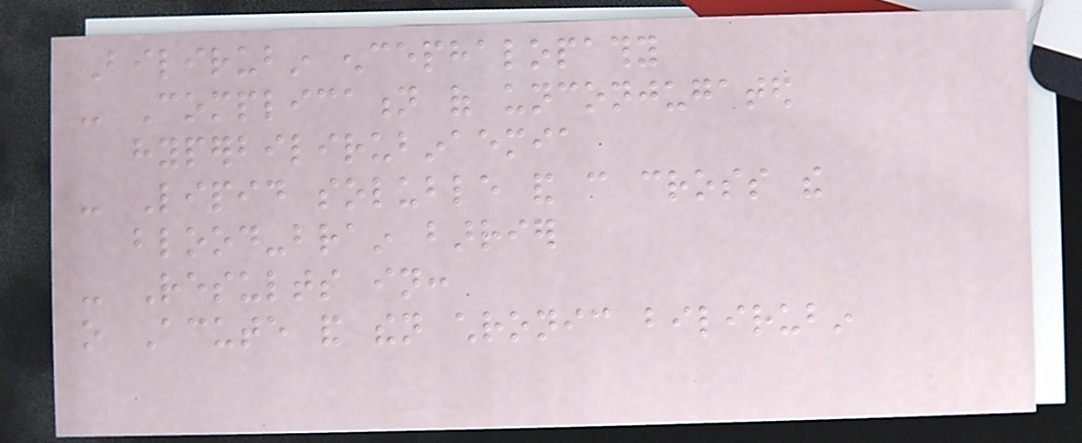Bilirubin encephalopathy
- Complication of unconjugated
hyperbilirubinaemia
- Lipid soluble and can cross the
blood-brain barrier
- Results in:
o Acute and then chronic bilirubin
